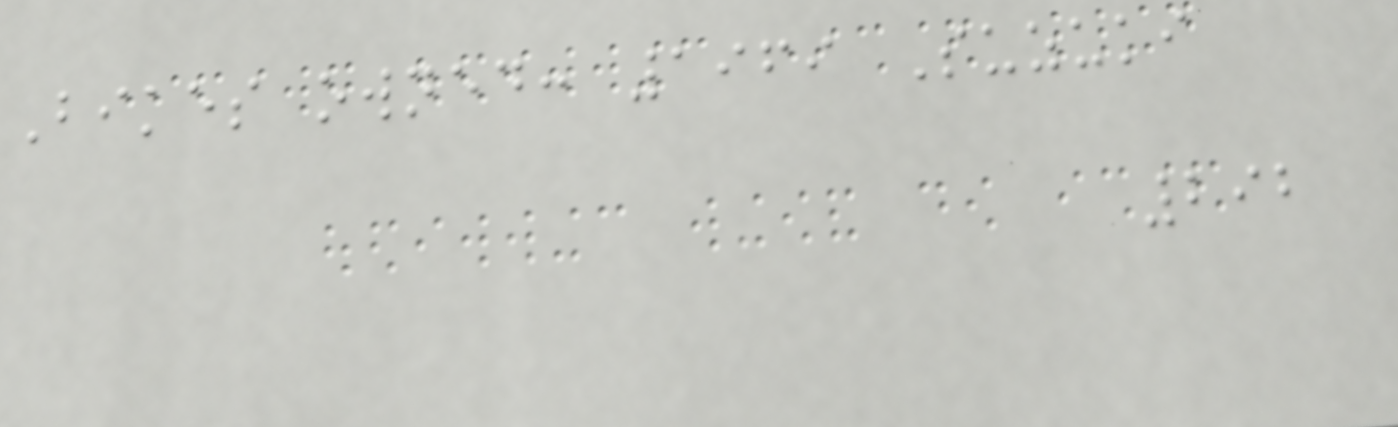Bikes owned: 1969 Suzuki
292
